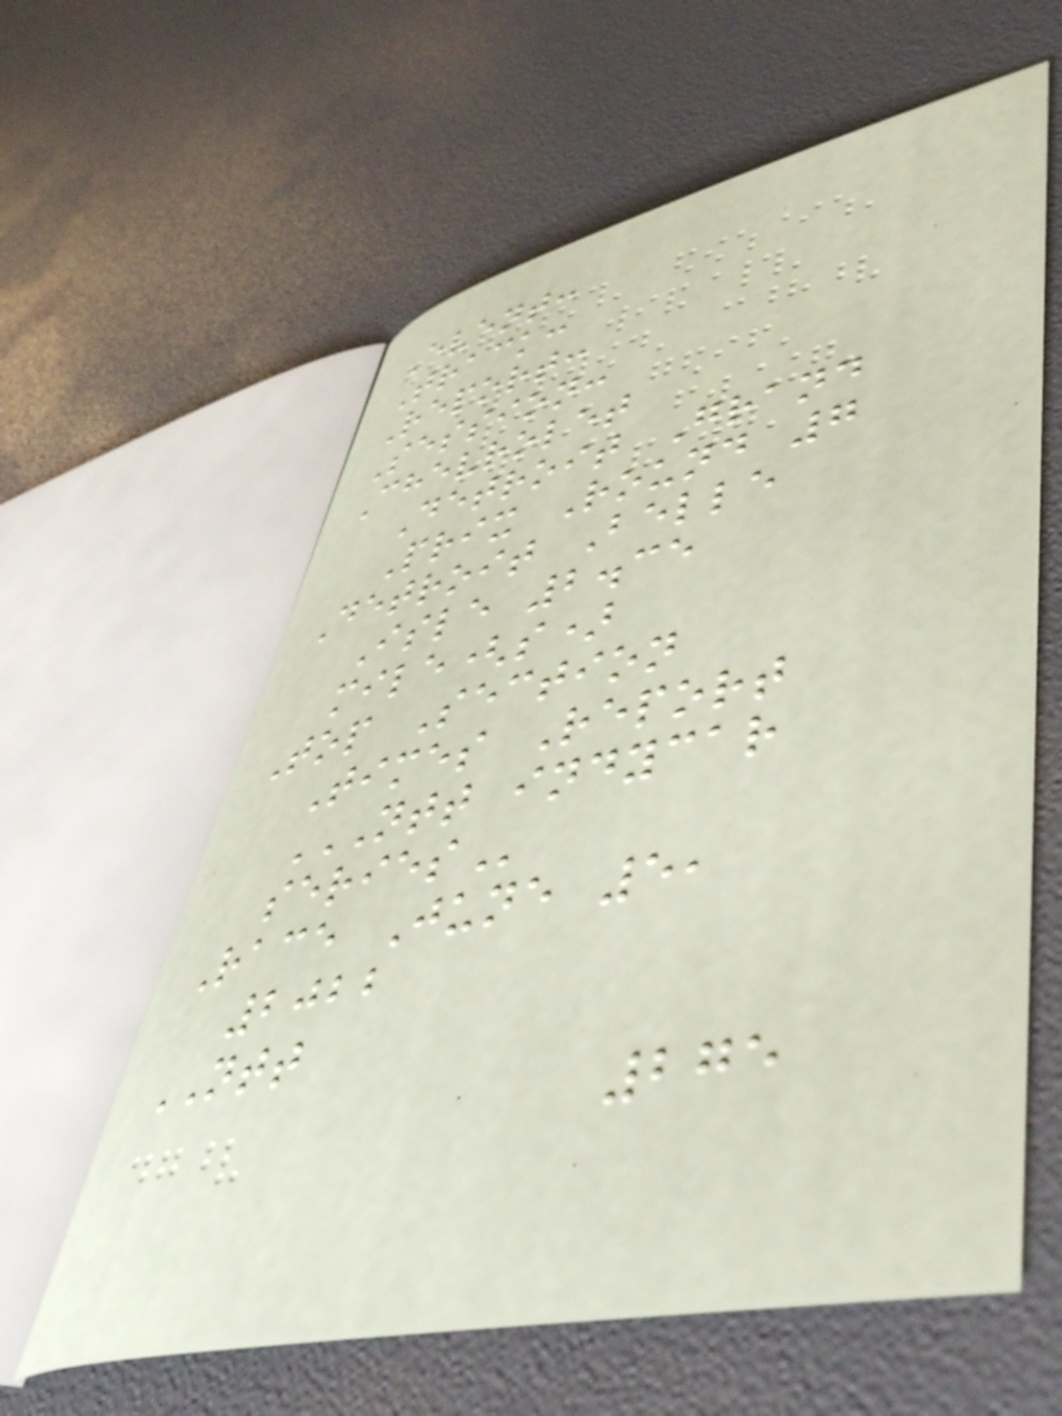Event:
Track:
Report:
Session:
Chevrolet
Detroit Grand
Prix Round 7
Detroit Belle
Isle 2.35
mile(s)
Top Section
Times Report
NTT INDYCAR
SERIES
Race June 5,
2022
NTT
275
